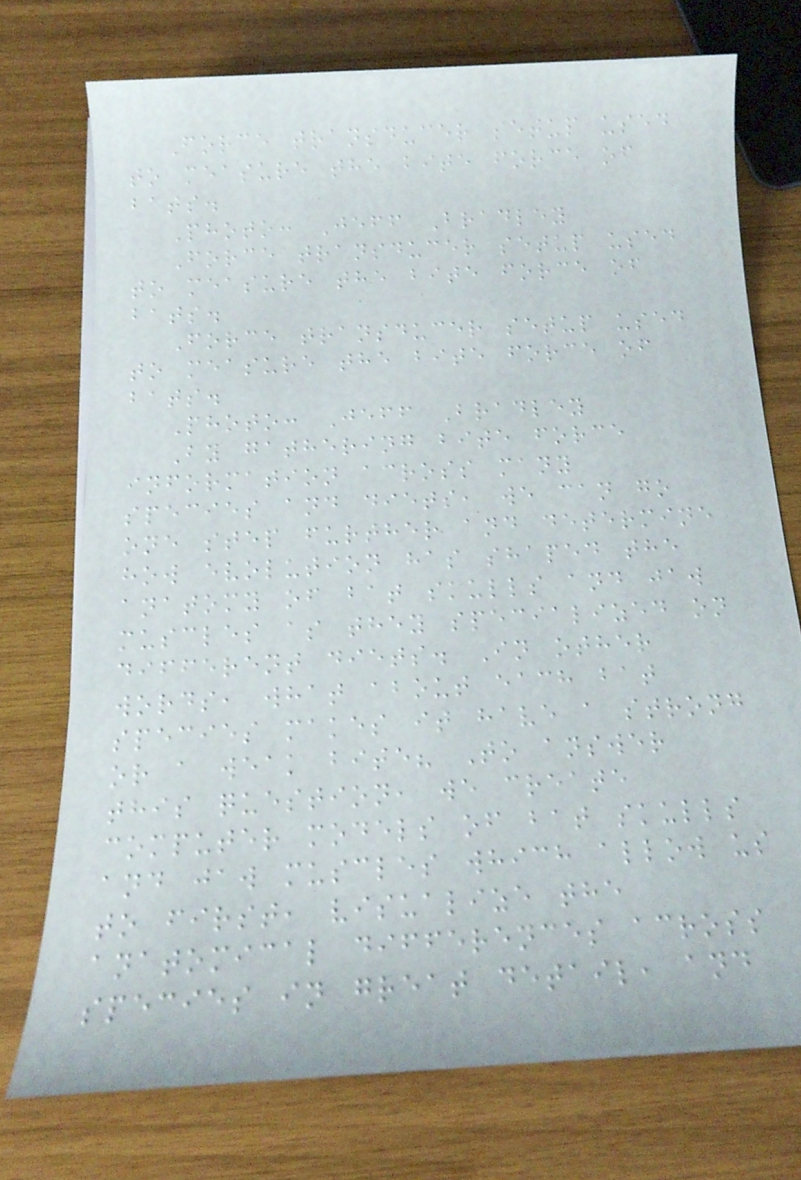Force transducer setup used
to measure the bite force of
bats.
Photo: Jeff Bradley
Force transducer setup used
to measure the bite force of
bats.
Force transducer setup used
to measure the bite force of
bats.
Photo: Jeff Bradley
By gathering bite force
information across many
species and diets, we can go
one step further and determine
how evolution has shaped the
anatomy of bat skulls and jaw
muscles as they specialized on
different diets. In other
words, what about each bat
species makes it have a strong
or a weak bite? To answer
this question, we create
computer models of bat skulls
and jaw muscles which allow us
to first, visualize the
anatomical differences across
species in great detail, and
